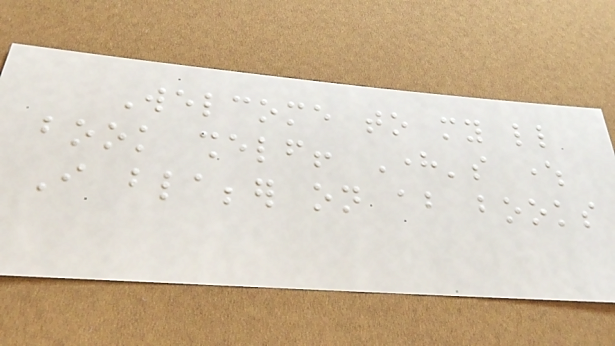Welcome to my little
book shelf! Here's where
I blabber on about books
